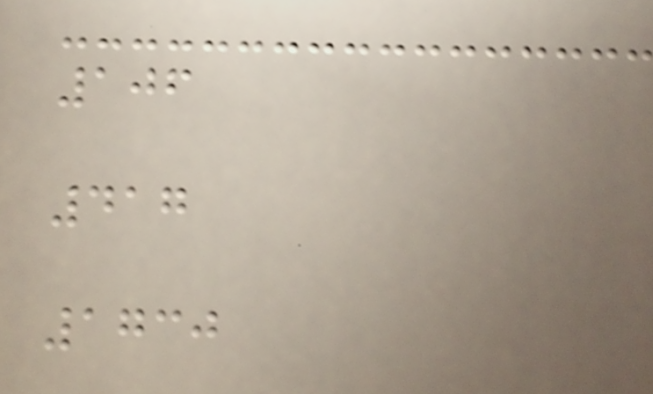106
417
1730
